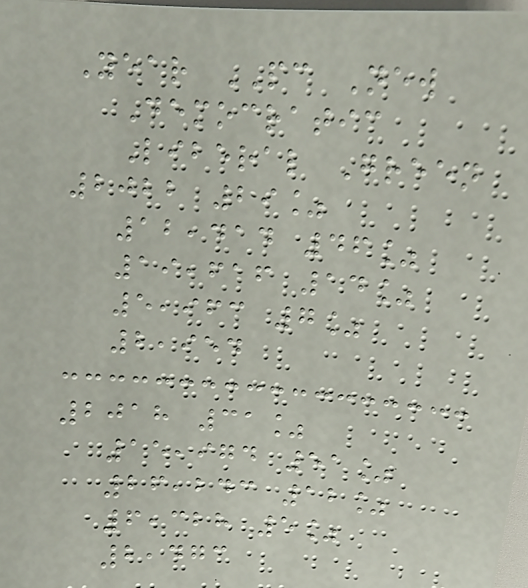Year PC New
Democratic
Liberal Green
2022 29%
12,414 46%
19,616 14%
5,963 7%
2,954
2018 31%
15,974 51%
26,243 12%
6,328 5%
2,473
